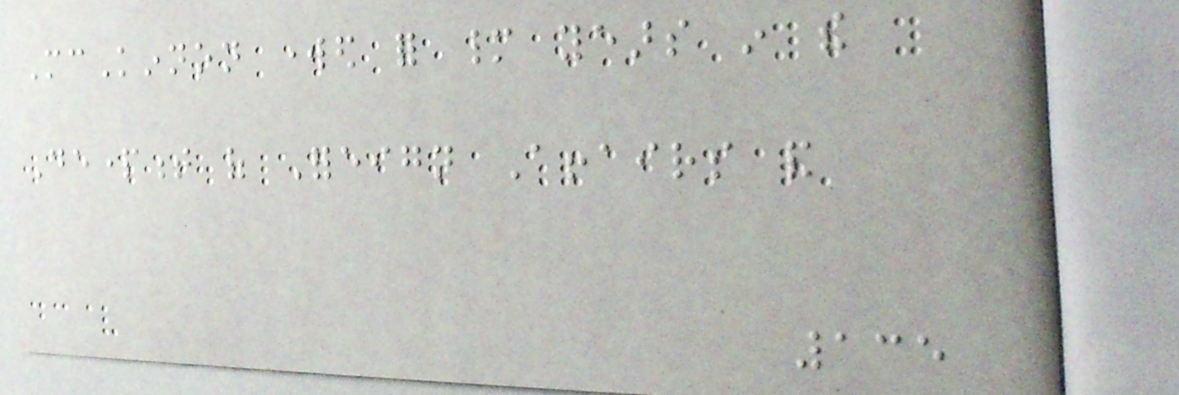McKinnon worked for many years in the
Department of Foreign Affairs and
135
